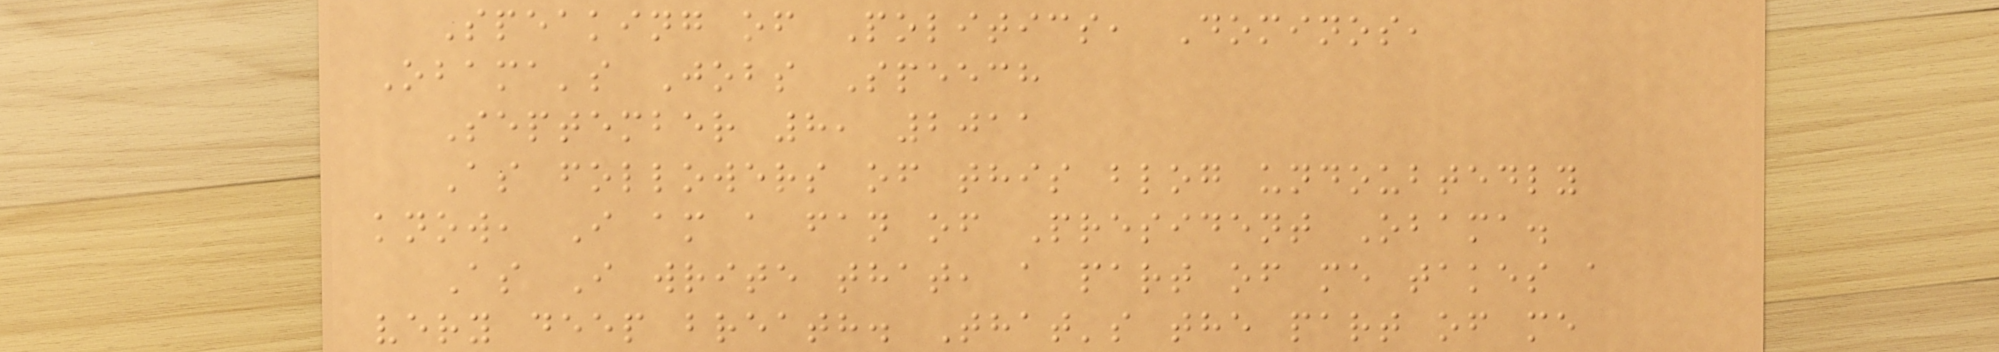Speaking of Politics, Dominos,
Obama's Jobs Speech
September 8, 2011
As followers of this blog undoubtedly
know, I am a fan of President Obama.
As I write that, a part of me takes a
very deep breath. That's the part of me
